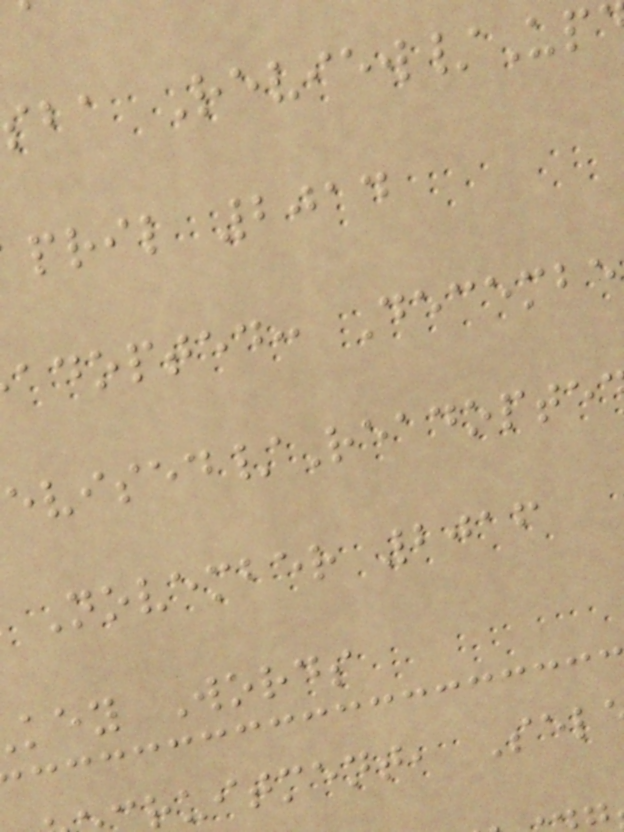ba Review/Up
pril 2014
adopted: Decembe
November 2016
key Words
ruitment, Sel
